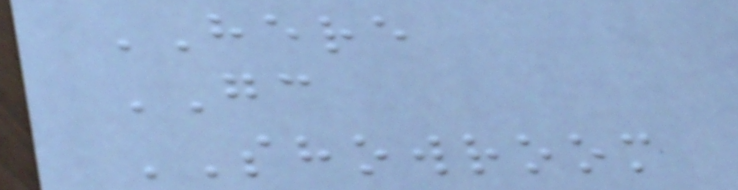HERE
GC
SHOWROOM
